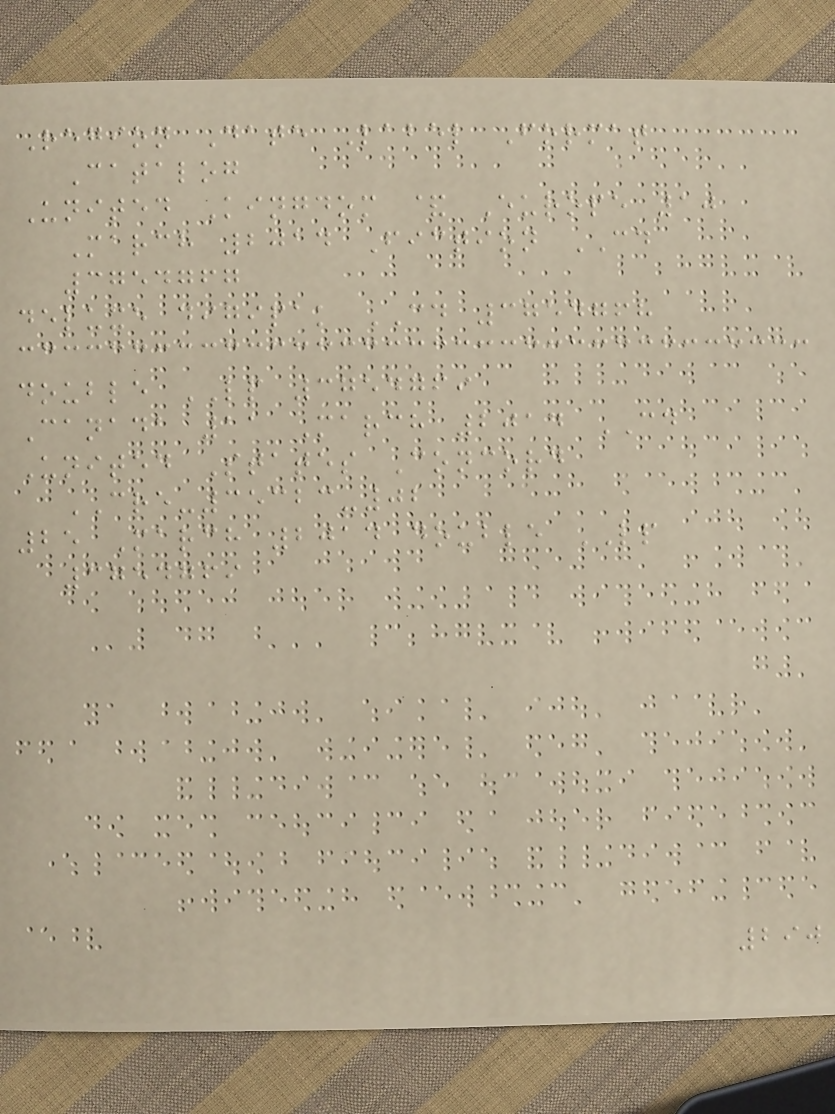Region Date Label Format
Catalog
United Kingdom & Europe 10
March 2014 Fiction CD
3754767
deluxe digipak CD 3754768
double LP 3754769
Canada 11 March 2014 CD
United States Concord
CRE-35323-02
25 March 2014 double LP
3754769
290
